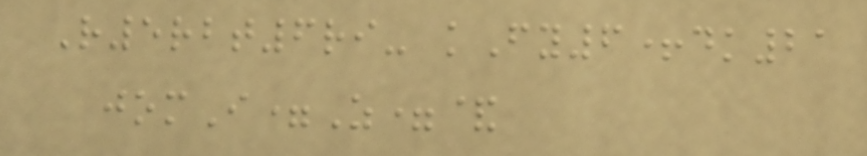R5rbt6ri- kFy6+dk21
jomI=Z=&
